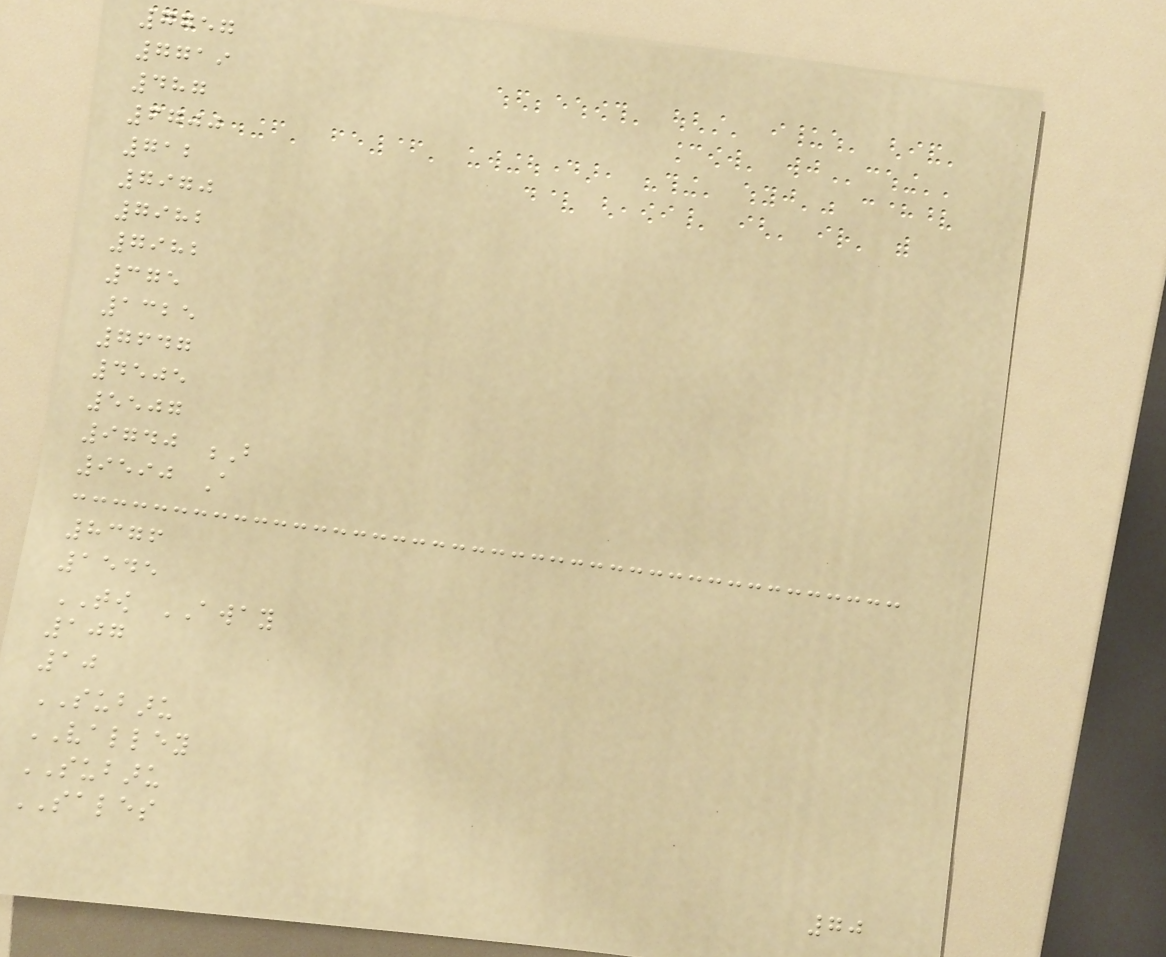7757
7719
487
6700
712
7970
7982
7982
375
1325
7647
4505
5507
9740 B
9590 A
8376
1545
TOW AWAY
107
10
SUBARU
VALLEY
SUBARU
SALES
70
